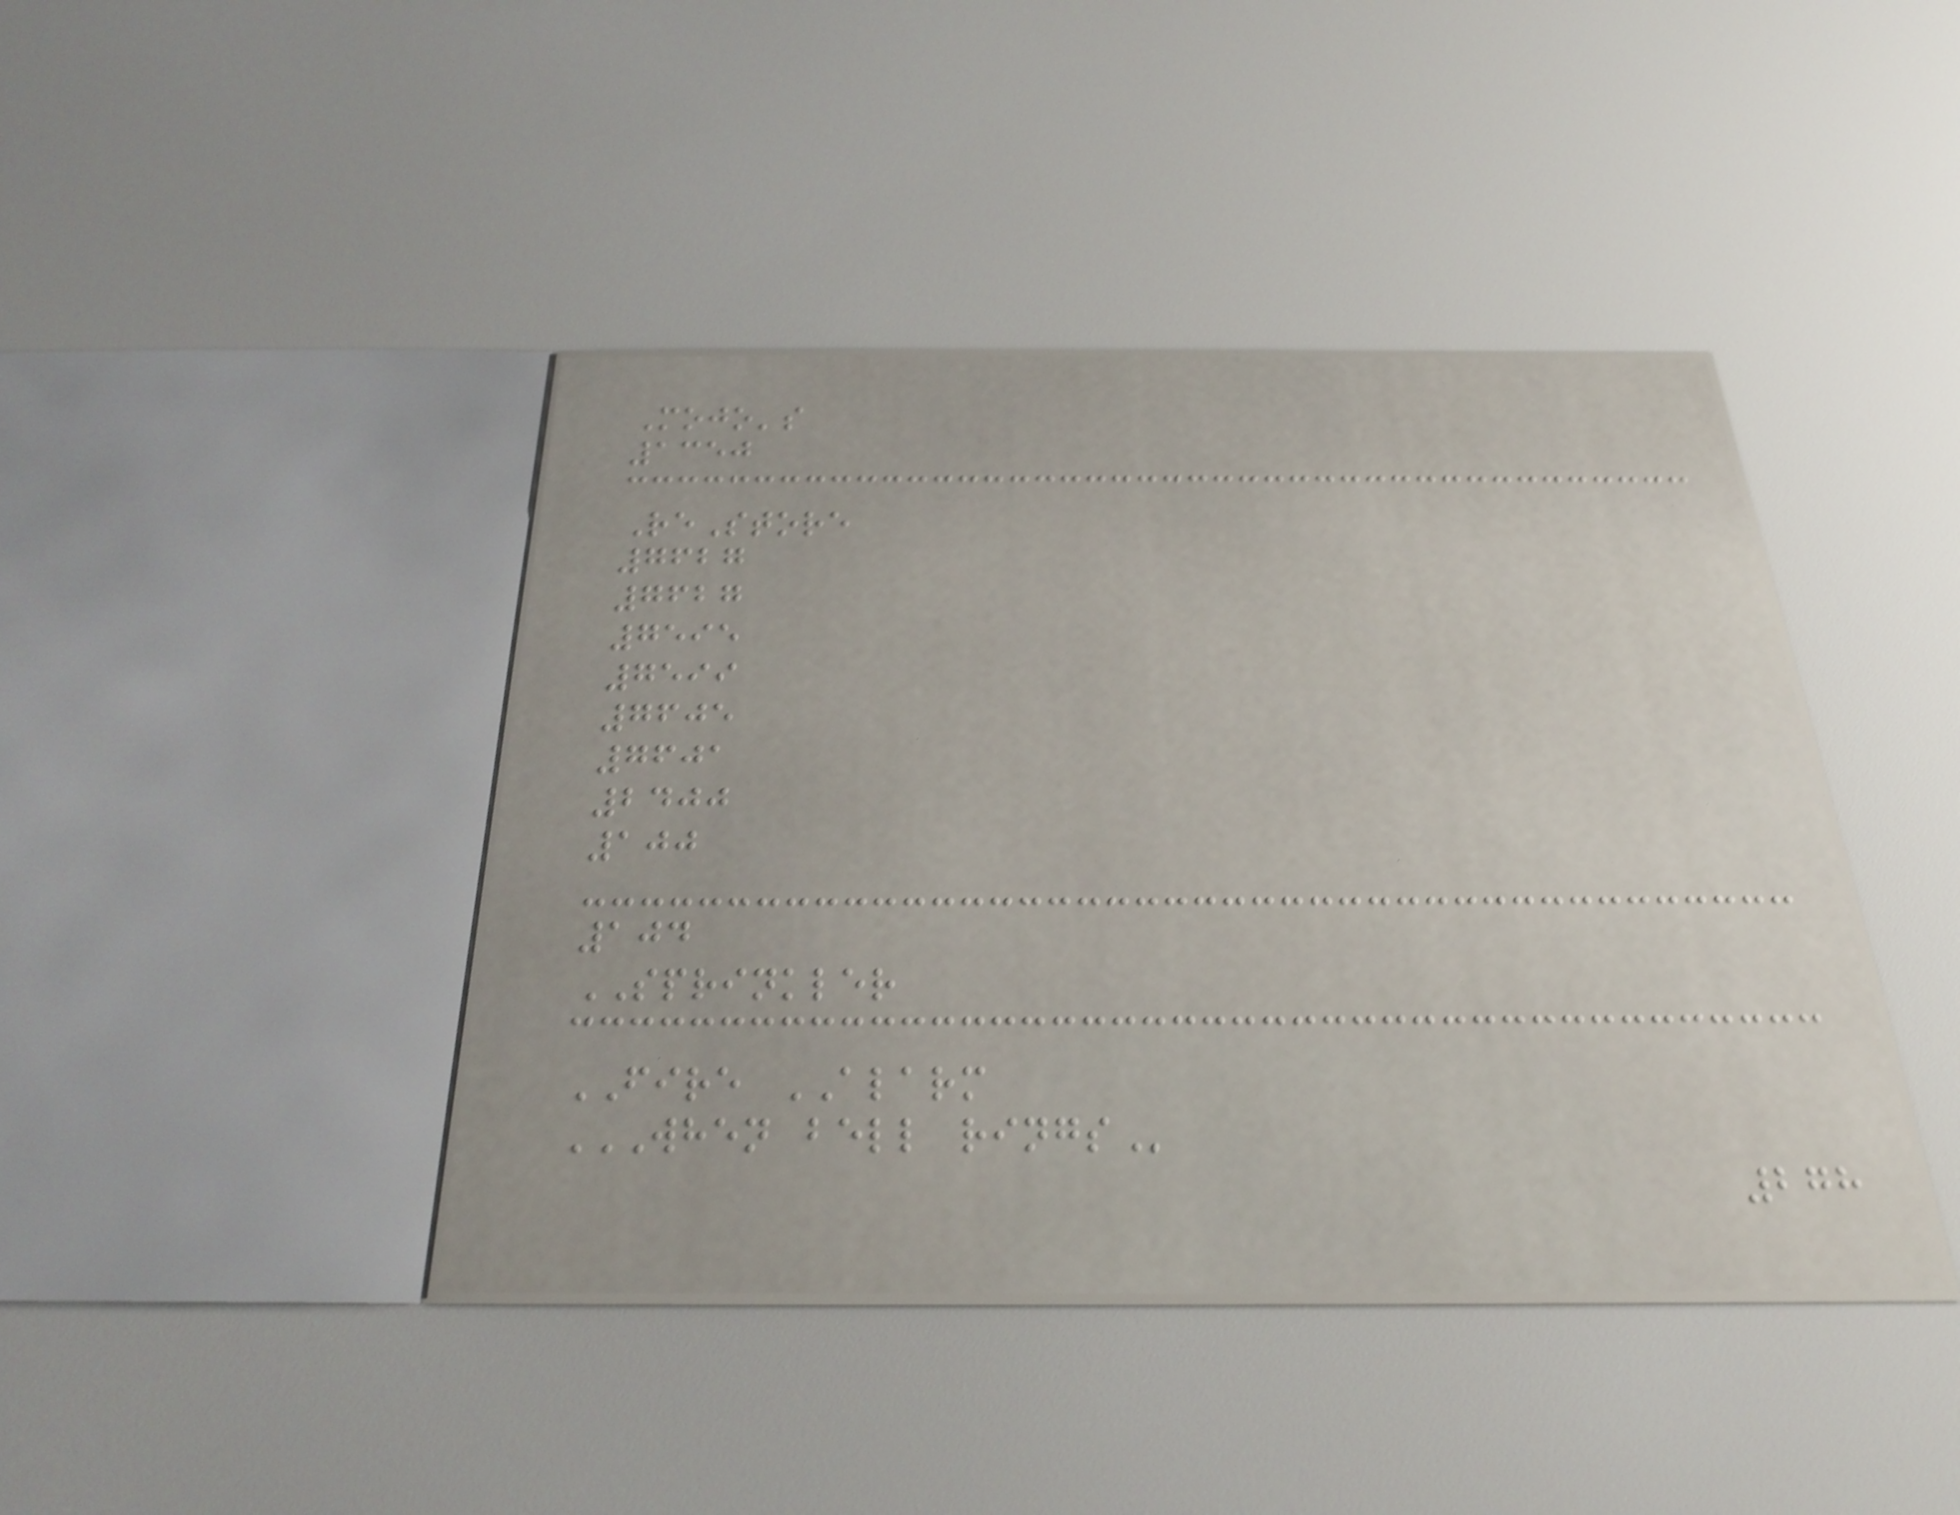Mojo's
1350
ReStore
7627
7627
7595
7599
7605
7601
2400
100
104
SPRINKLER
FIRE ALARM
WHEN BELL RINGS
278
